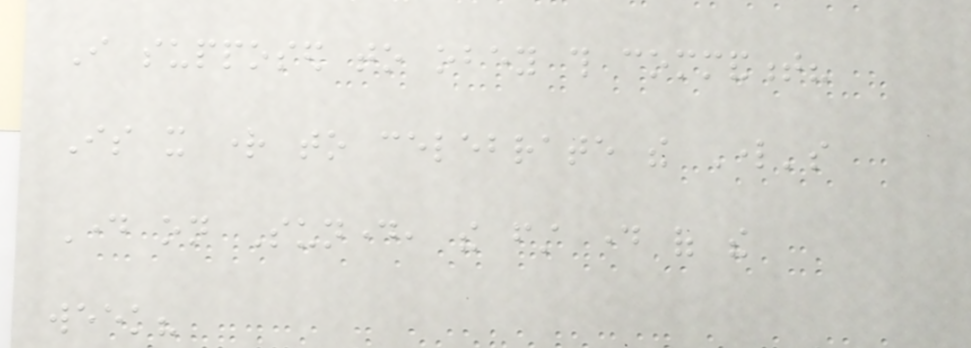I supposed to obey this commandment?
Is it right to celebrate the Lord's
Day on Sunday, the first day of the
week?
